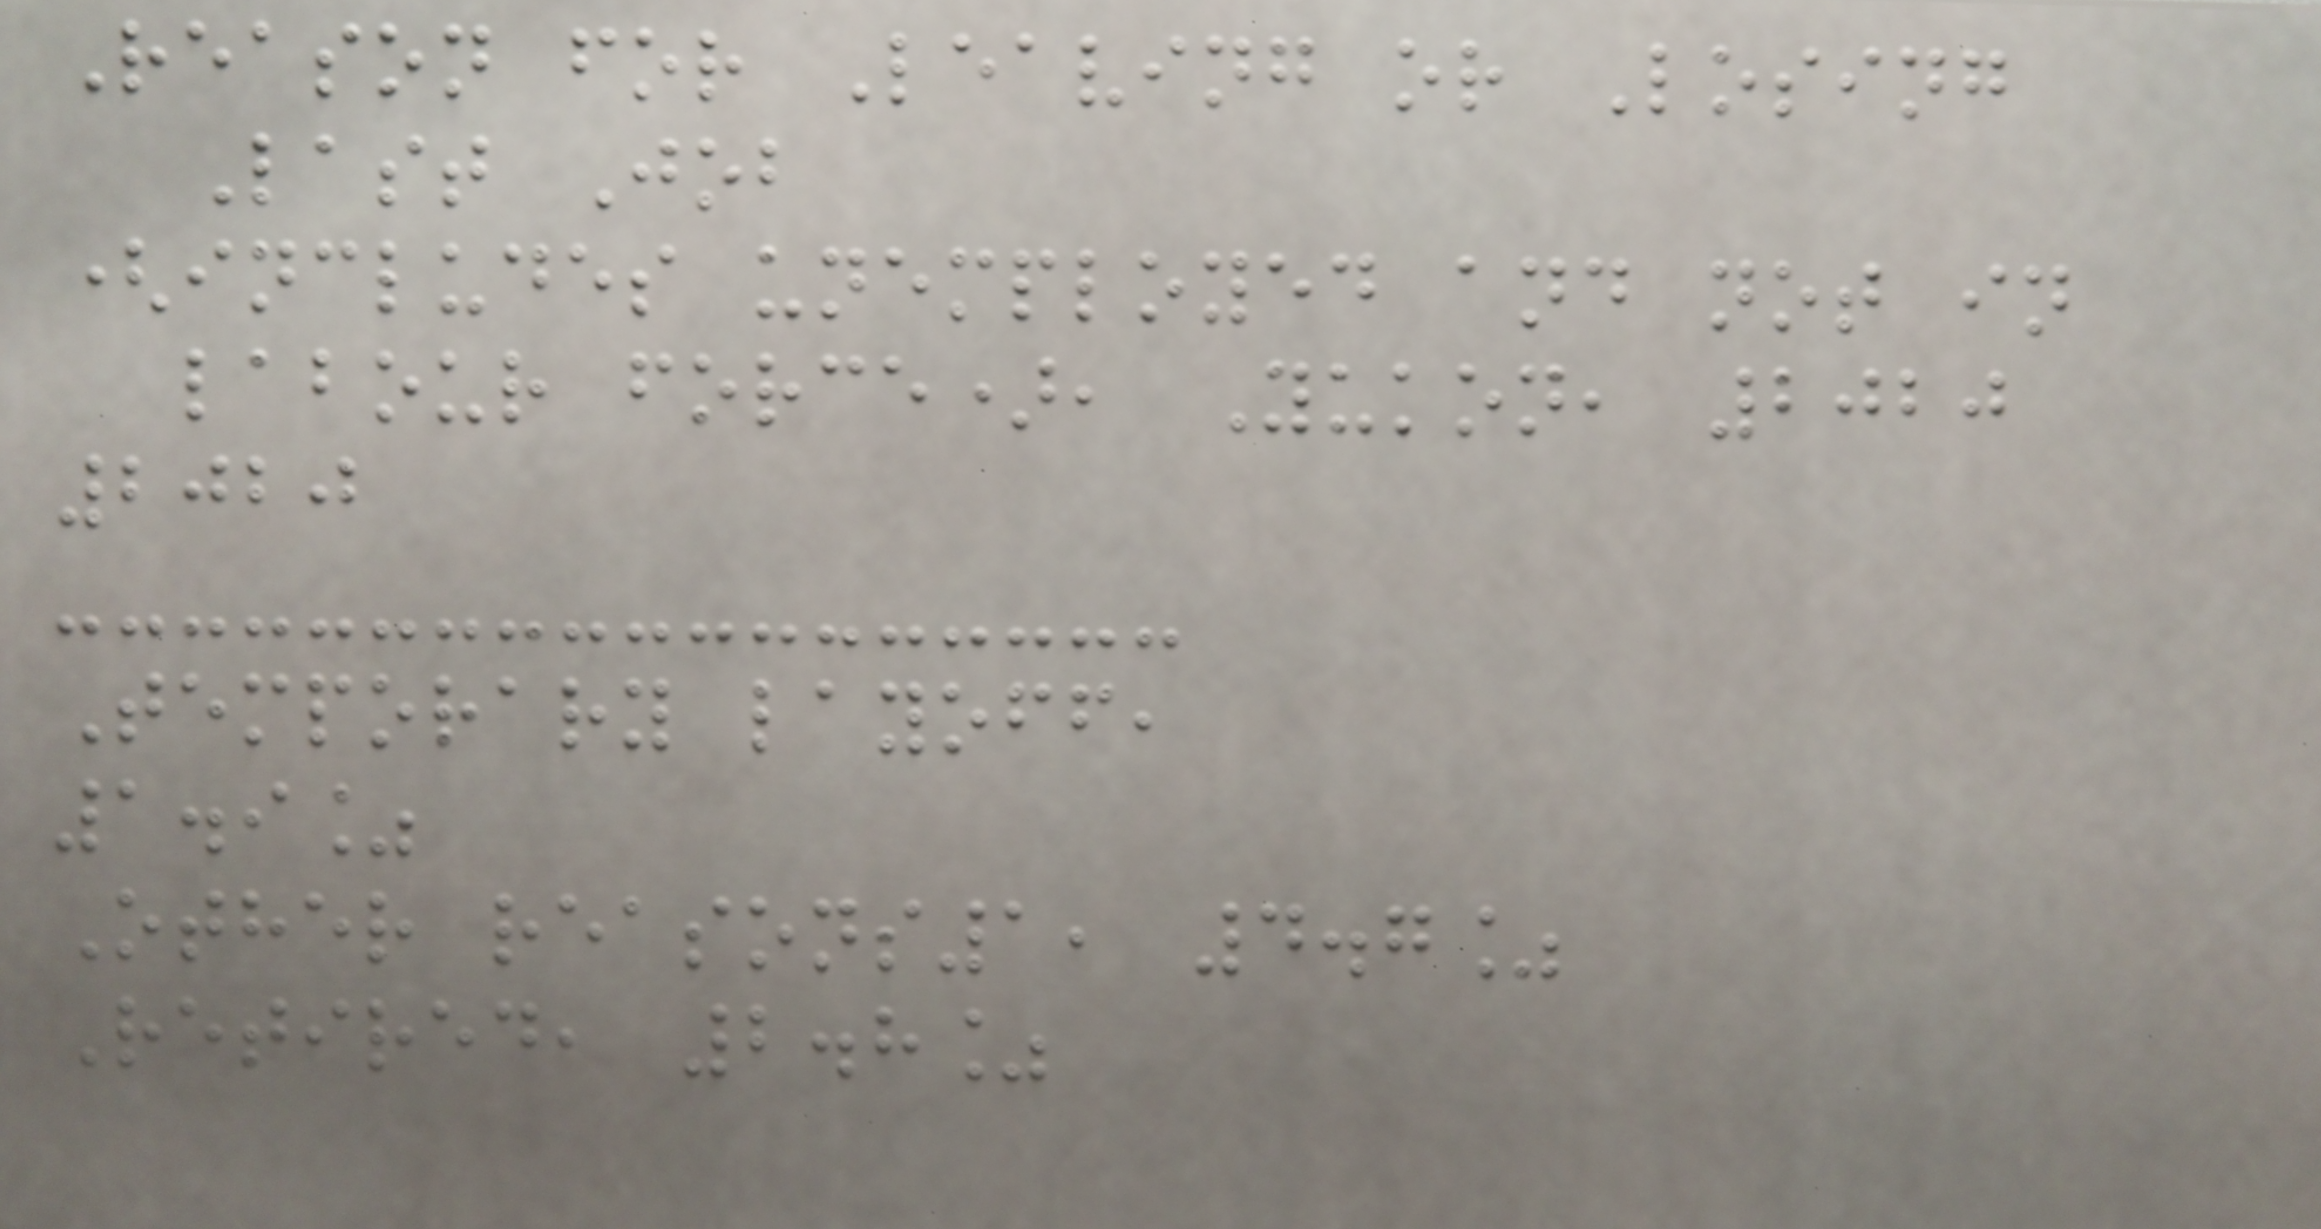Reason for Leaving or Losing
Last Job
(includes unemployed and not in
labour force), Yukon, 2020
2020
Temporary layoff,
1.9%
Other reasons1, 4.7%
Retired, 2.8%
